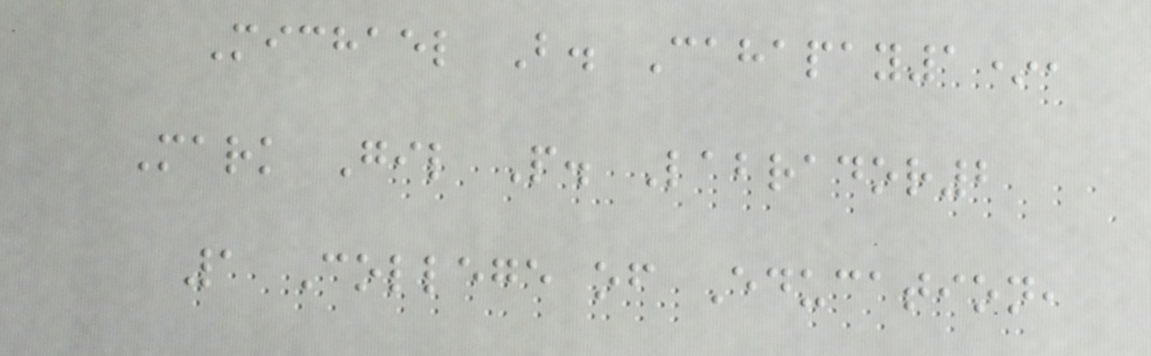Michael B. Cahapay1*,
Mark Gil P. Labrador2
1 College of Education,
